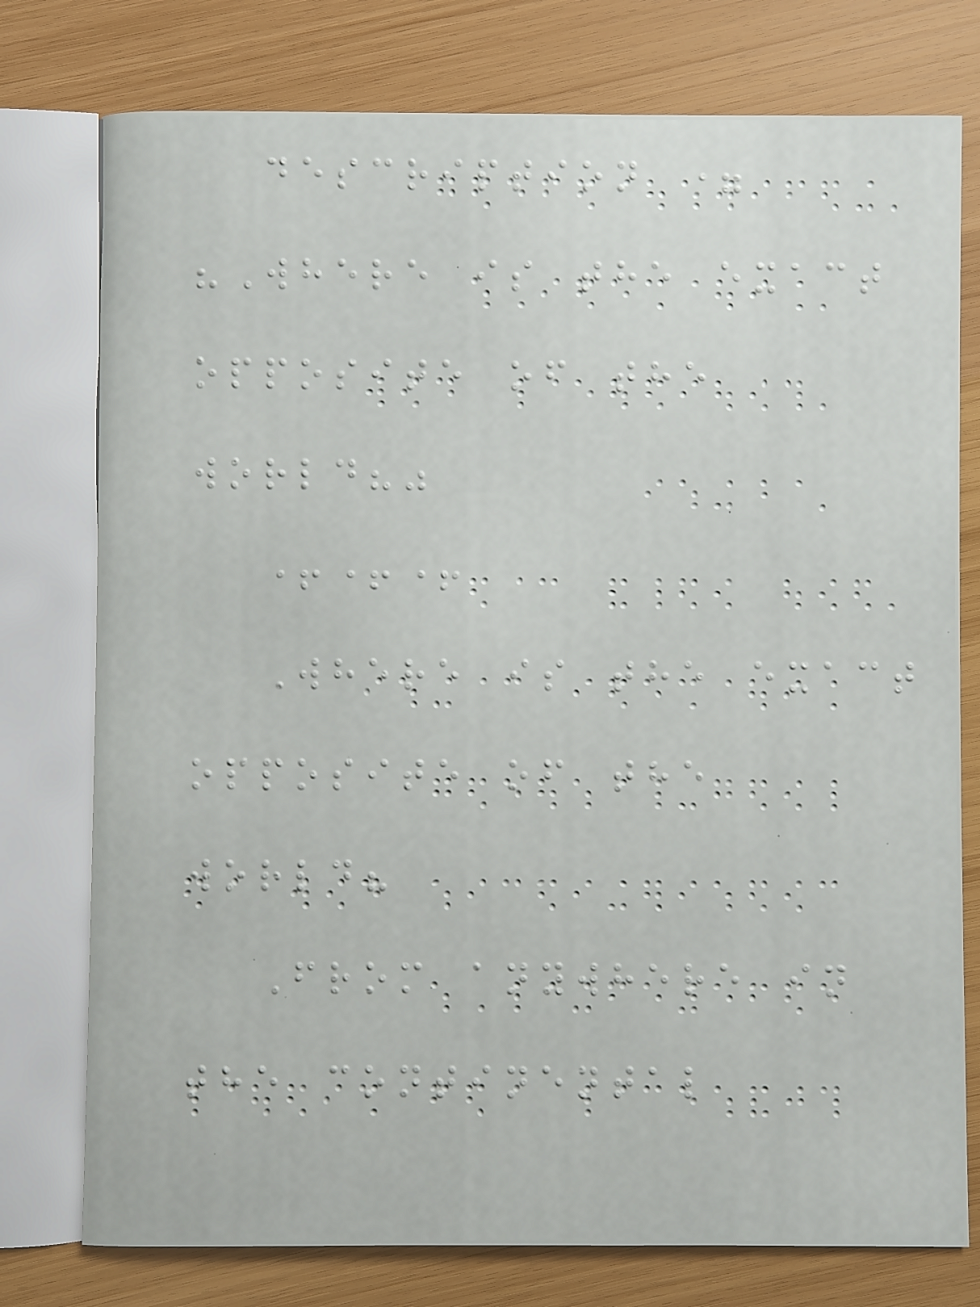description =
"Where is the exact
opposite of the
world?"
+++
Where is the exact
opposite of the
world?
From anywhere in
the continental
